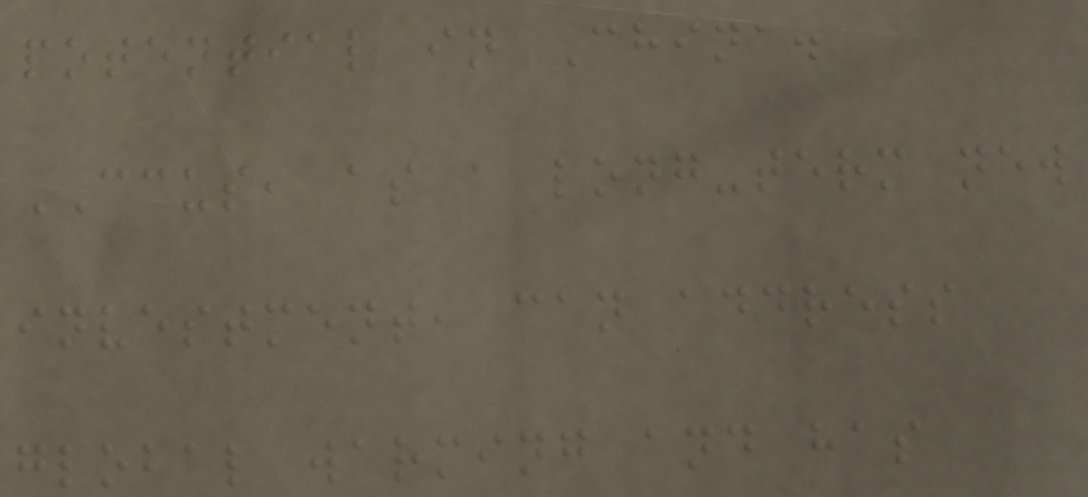potential in China.
CCUS, as a long-term new
investment, can address
global warming and has
